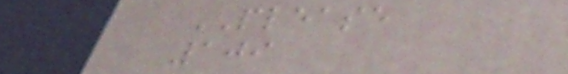PLEASE
109
